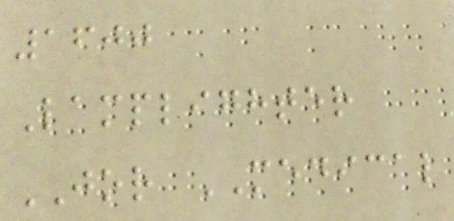1600
Lamplighter
JOR MEDICAL
